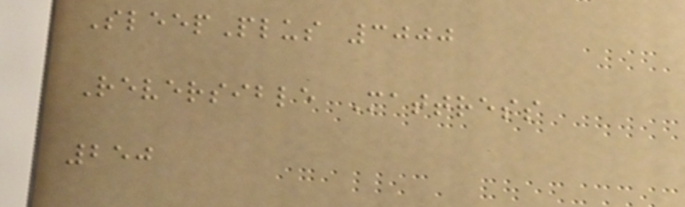SleepPlus 3000
Reversible Mattress
250
